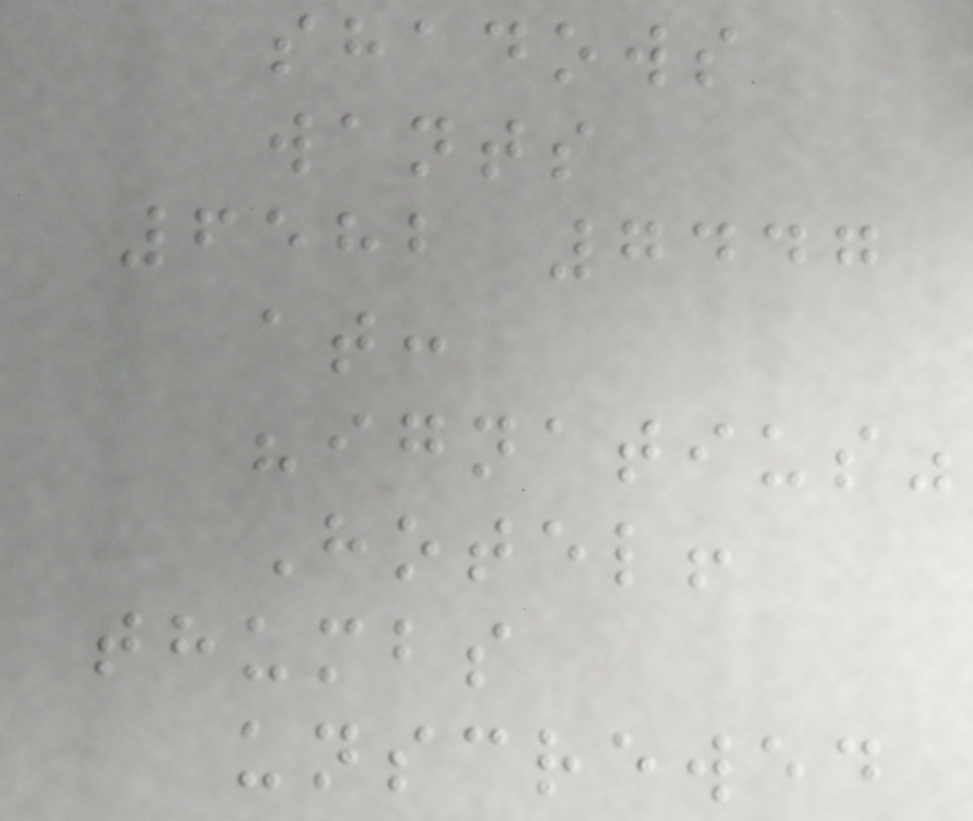shadows
wants
6582 7447
at:
"ignatius"
Hotel!
thumbs
unscrewed
